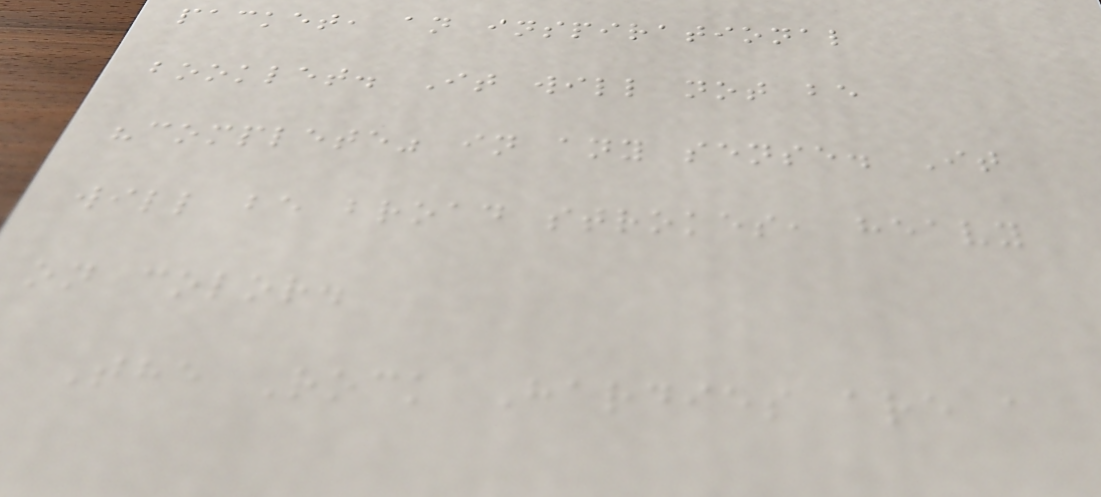packet, an inspirational
booklet. It will not be
"complete" in any sense. It
will be broad strokes, heavy
on color.
The Rock Hardies are a
